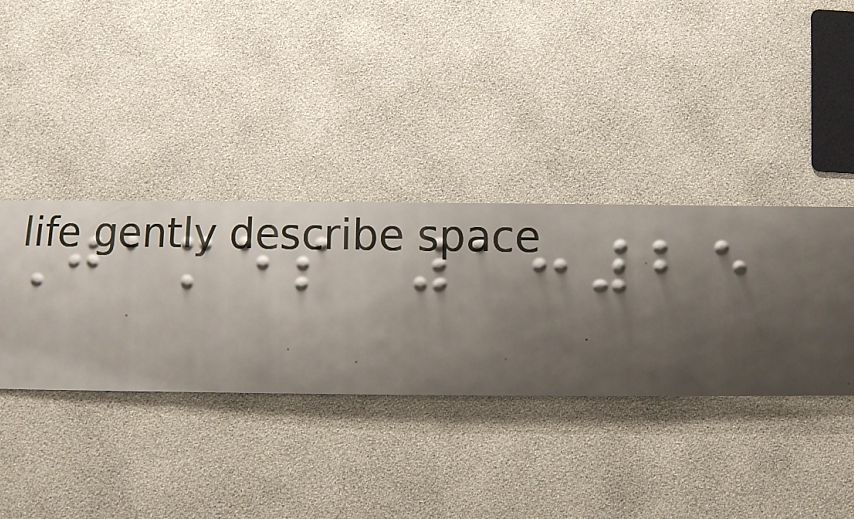James 1:25
